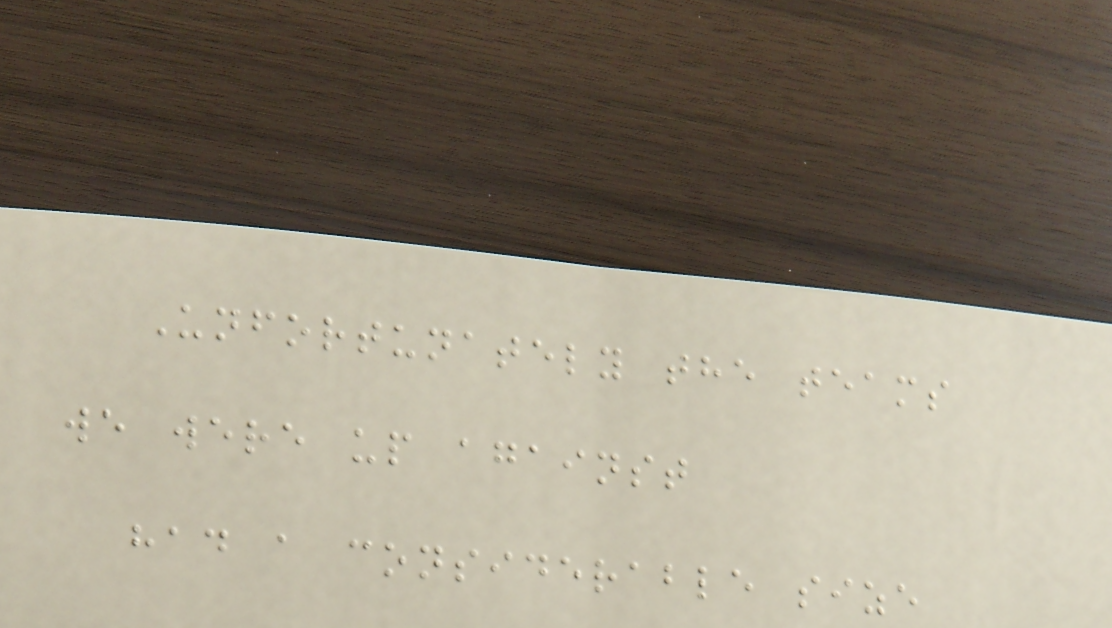Unfortunately the teams
we were up against
had a considerable size
